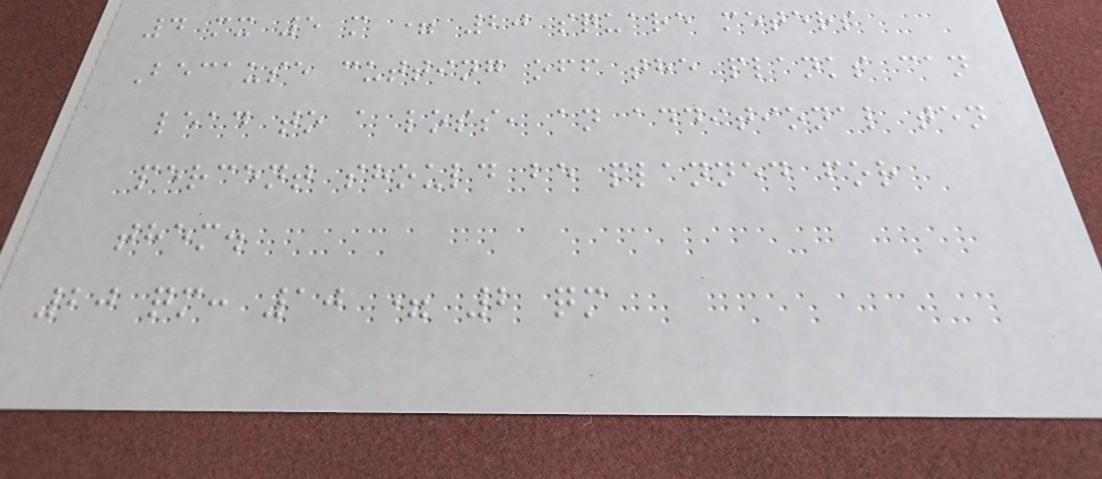4 mx 5 m = 20 square meters
Because cutting off the planks can
lead to a loss, an additional ten
percent should be planned for
them.
20 qm: 10 = 2 qm
